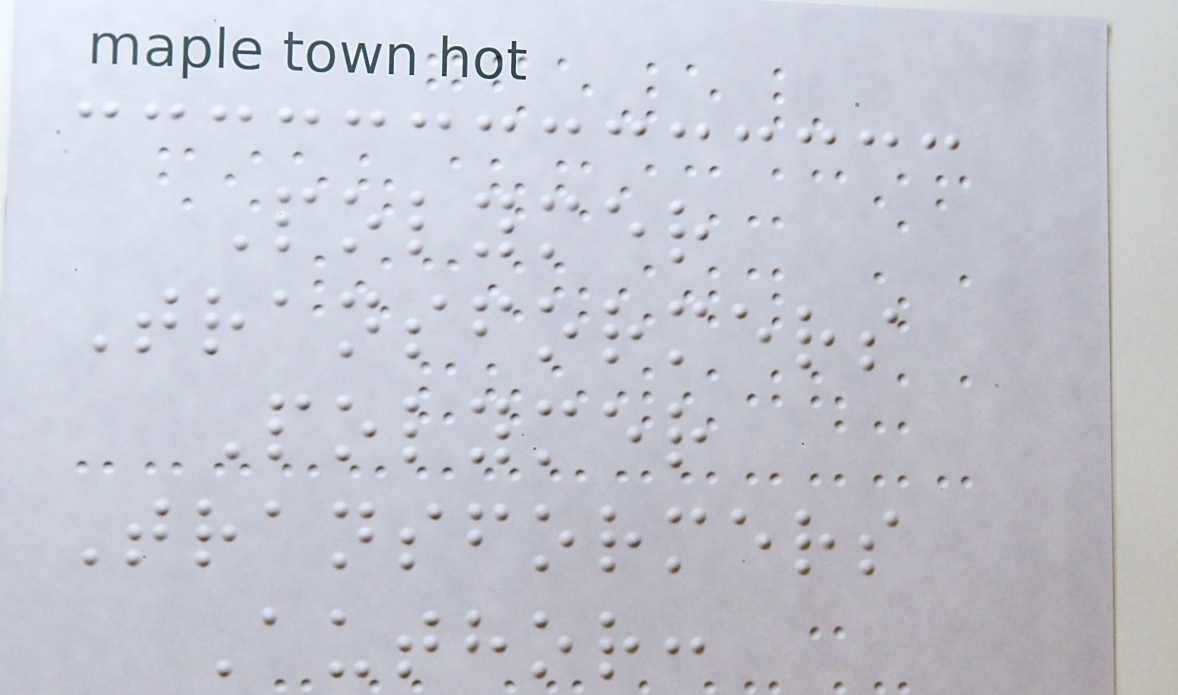Polymer
Transformers
Polymer
Transformers
Author:
